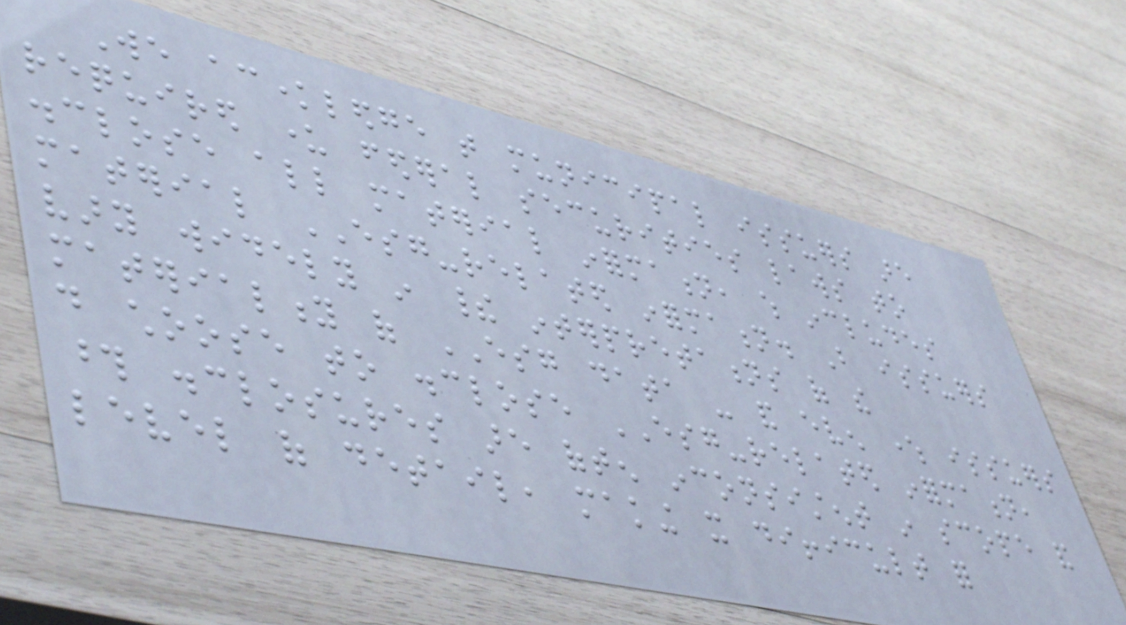We acknowledge that municipal issuers are
required under federal securities laws to
disclose all material information, which includes
material ESG-related information. But issuers
vary widely in their interpretations of the
materiality of ESG data - and even where issuers
do choose to disclose ESG-related information,
those disclosures are often inconsistent in scope and
level of detail, making it difficult for
